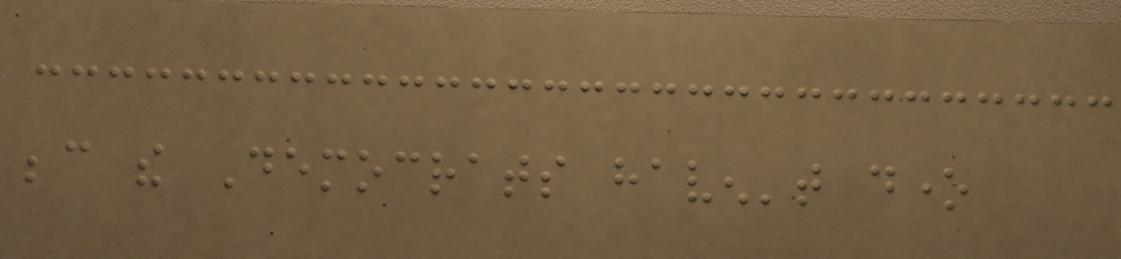because the Democrats haven't done
